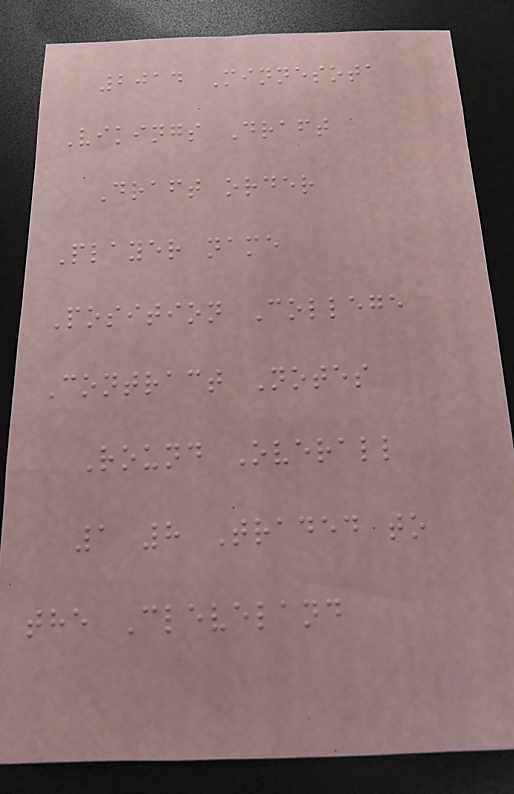2014 Minnesota
Vikings Draft
Draft order
Player name
Position College
Contract Notes
Round Overall
1 8 Traded to
the Cleveland
